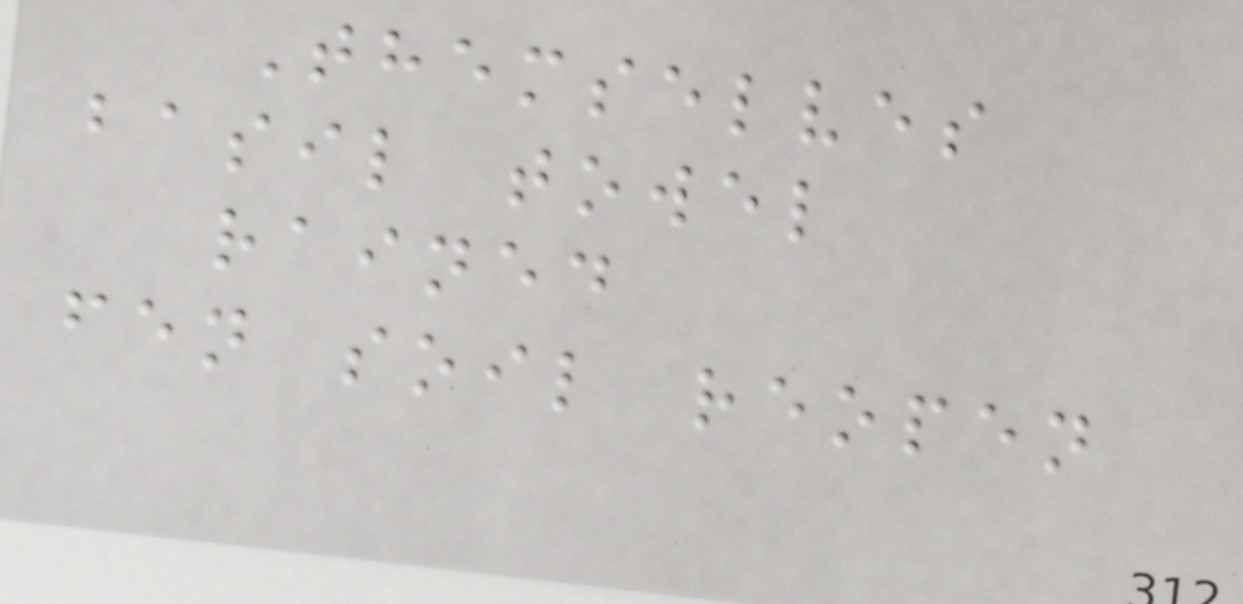Themselves
basil towel
rained
fen soil reopen
